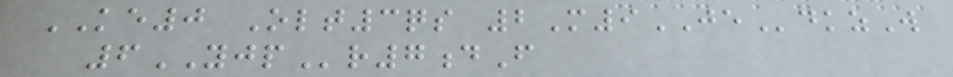KE0 Olt3qs 2M9JEdkzW
6YJPr7dF
